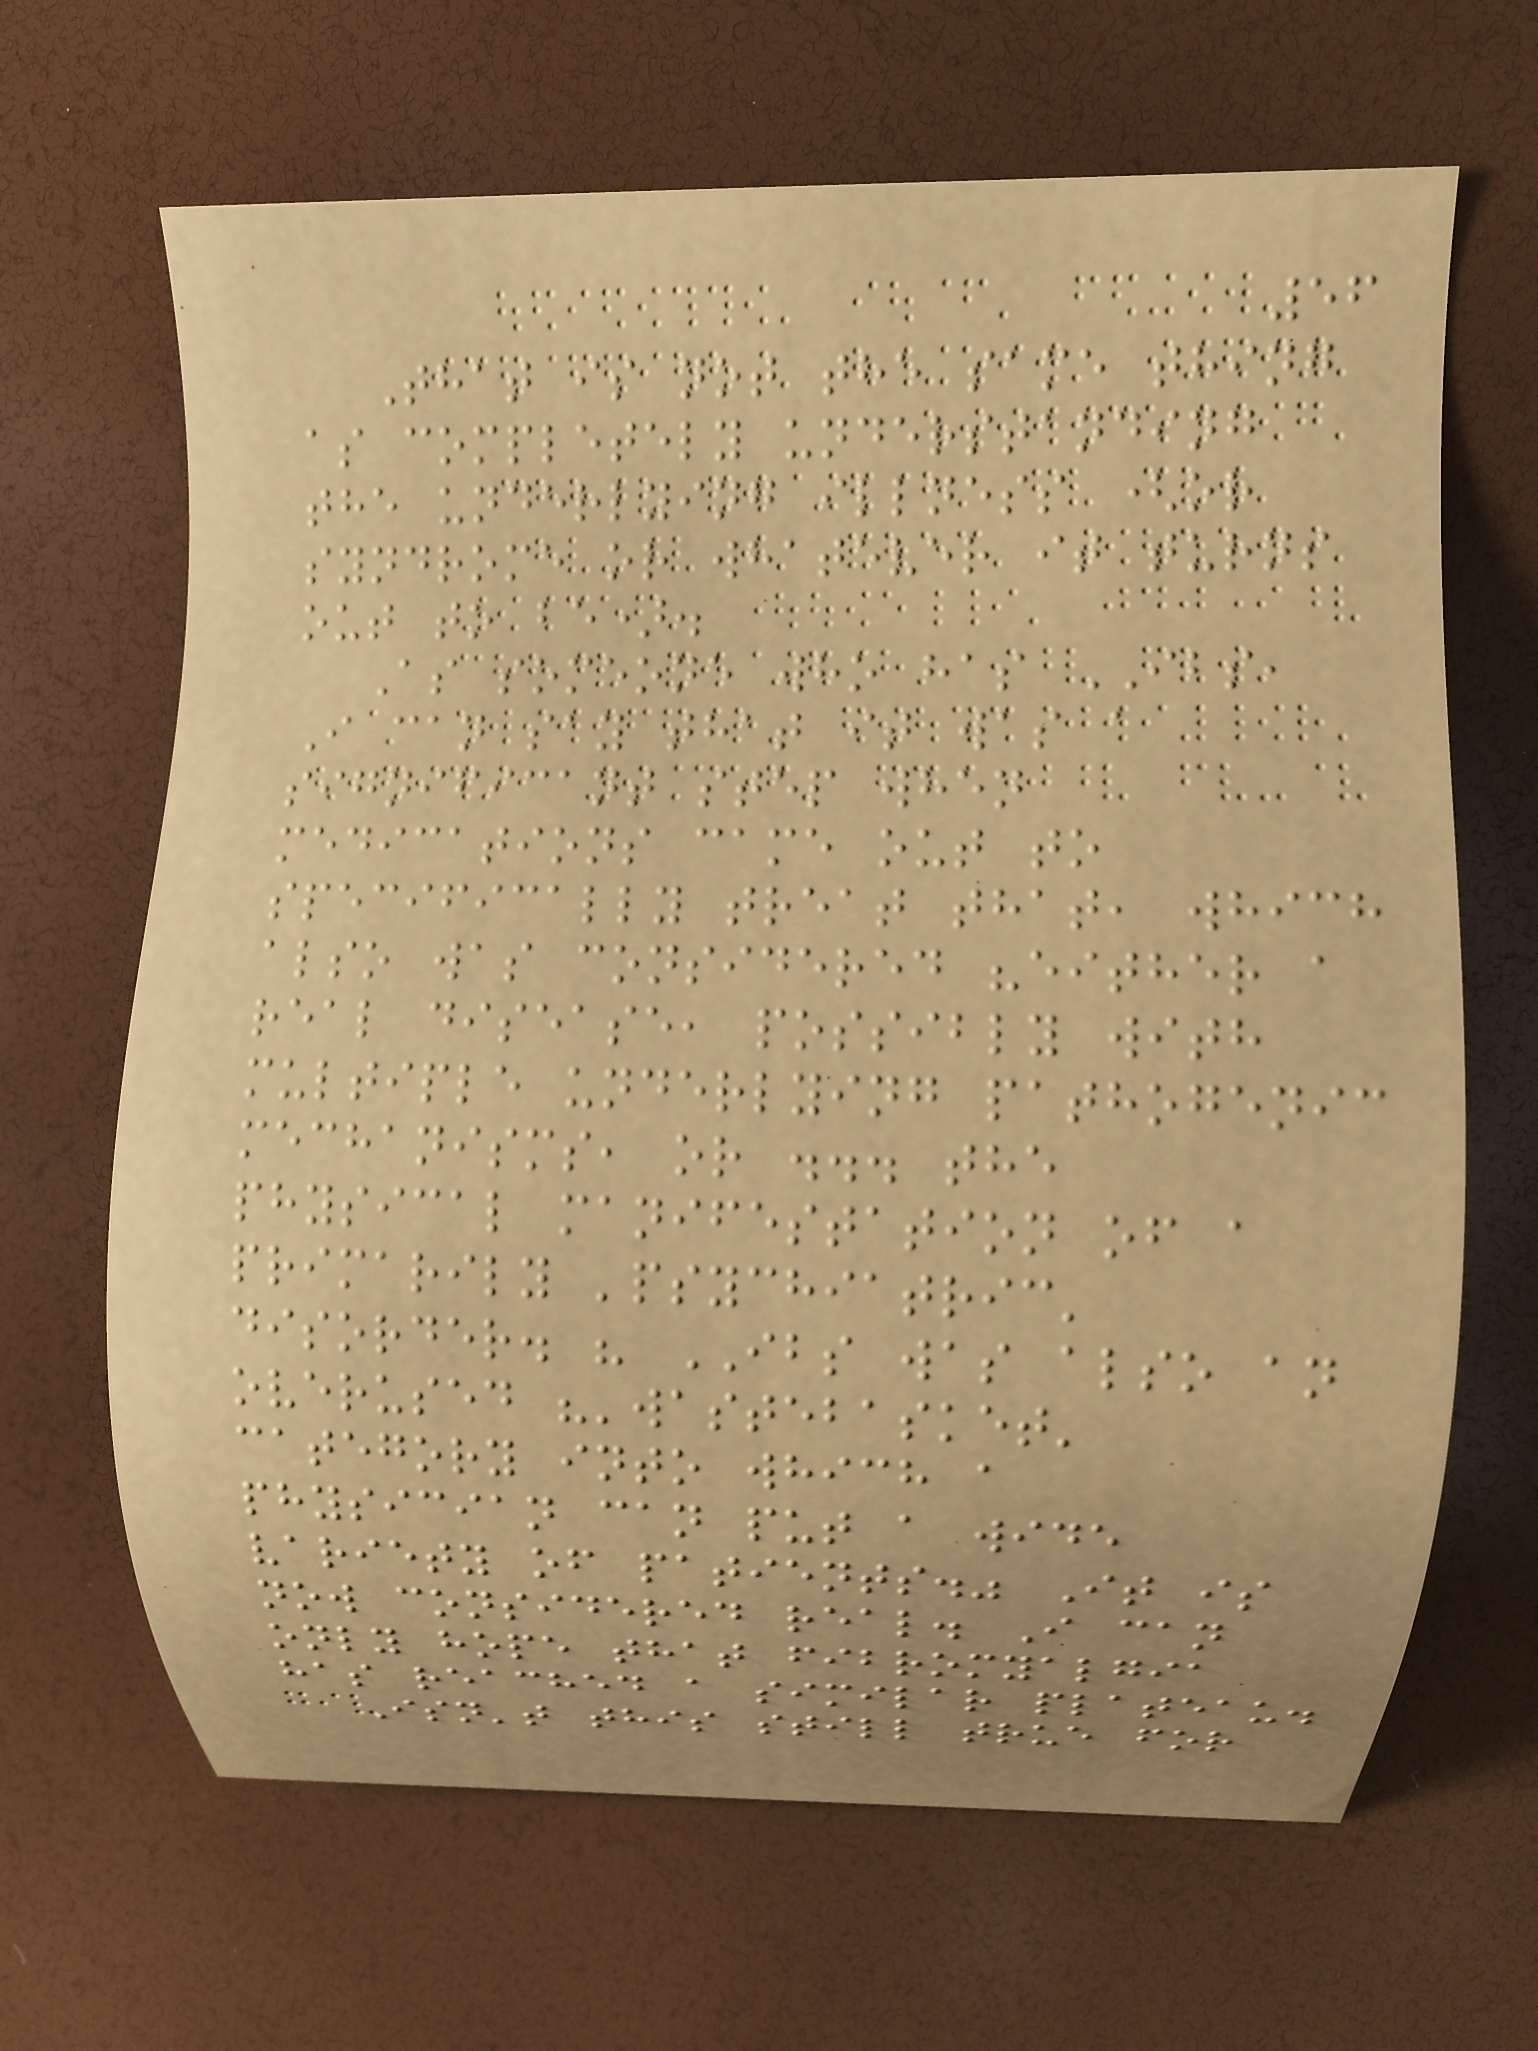56
That is not the same thing
as completely understanding
the underlying illness (or
syndrome or whatever it turns
out to be).
As someone who has IBS,
I can say that it was a
significant step when
medications came out to
specifically treat that, which
also was considered "either a
real disease, possibly with
multiple underlying pathogenic
mechanisms, or ... the
physical manifestation of a
primarily 'psychiatric'
disorder. " IBS was also an
overused "'wastebasket'
category into which a
physician can put a wide
variety of patients." It is
now considered real. I can
only hope that fibromyalgia
has reached a similar plateau.
Isn't this still true for
